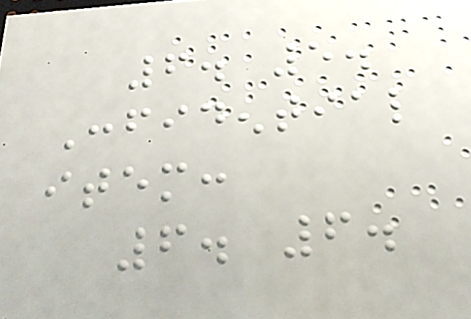6. 5.
Confidential
item:
6. 6.
